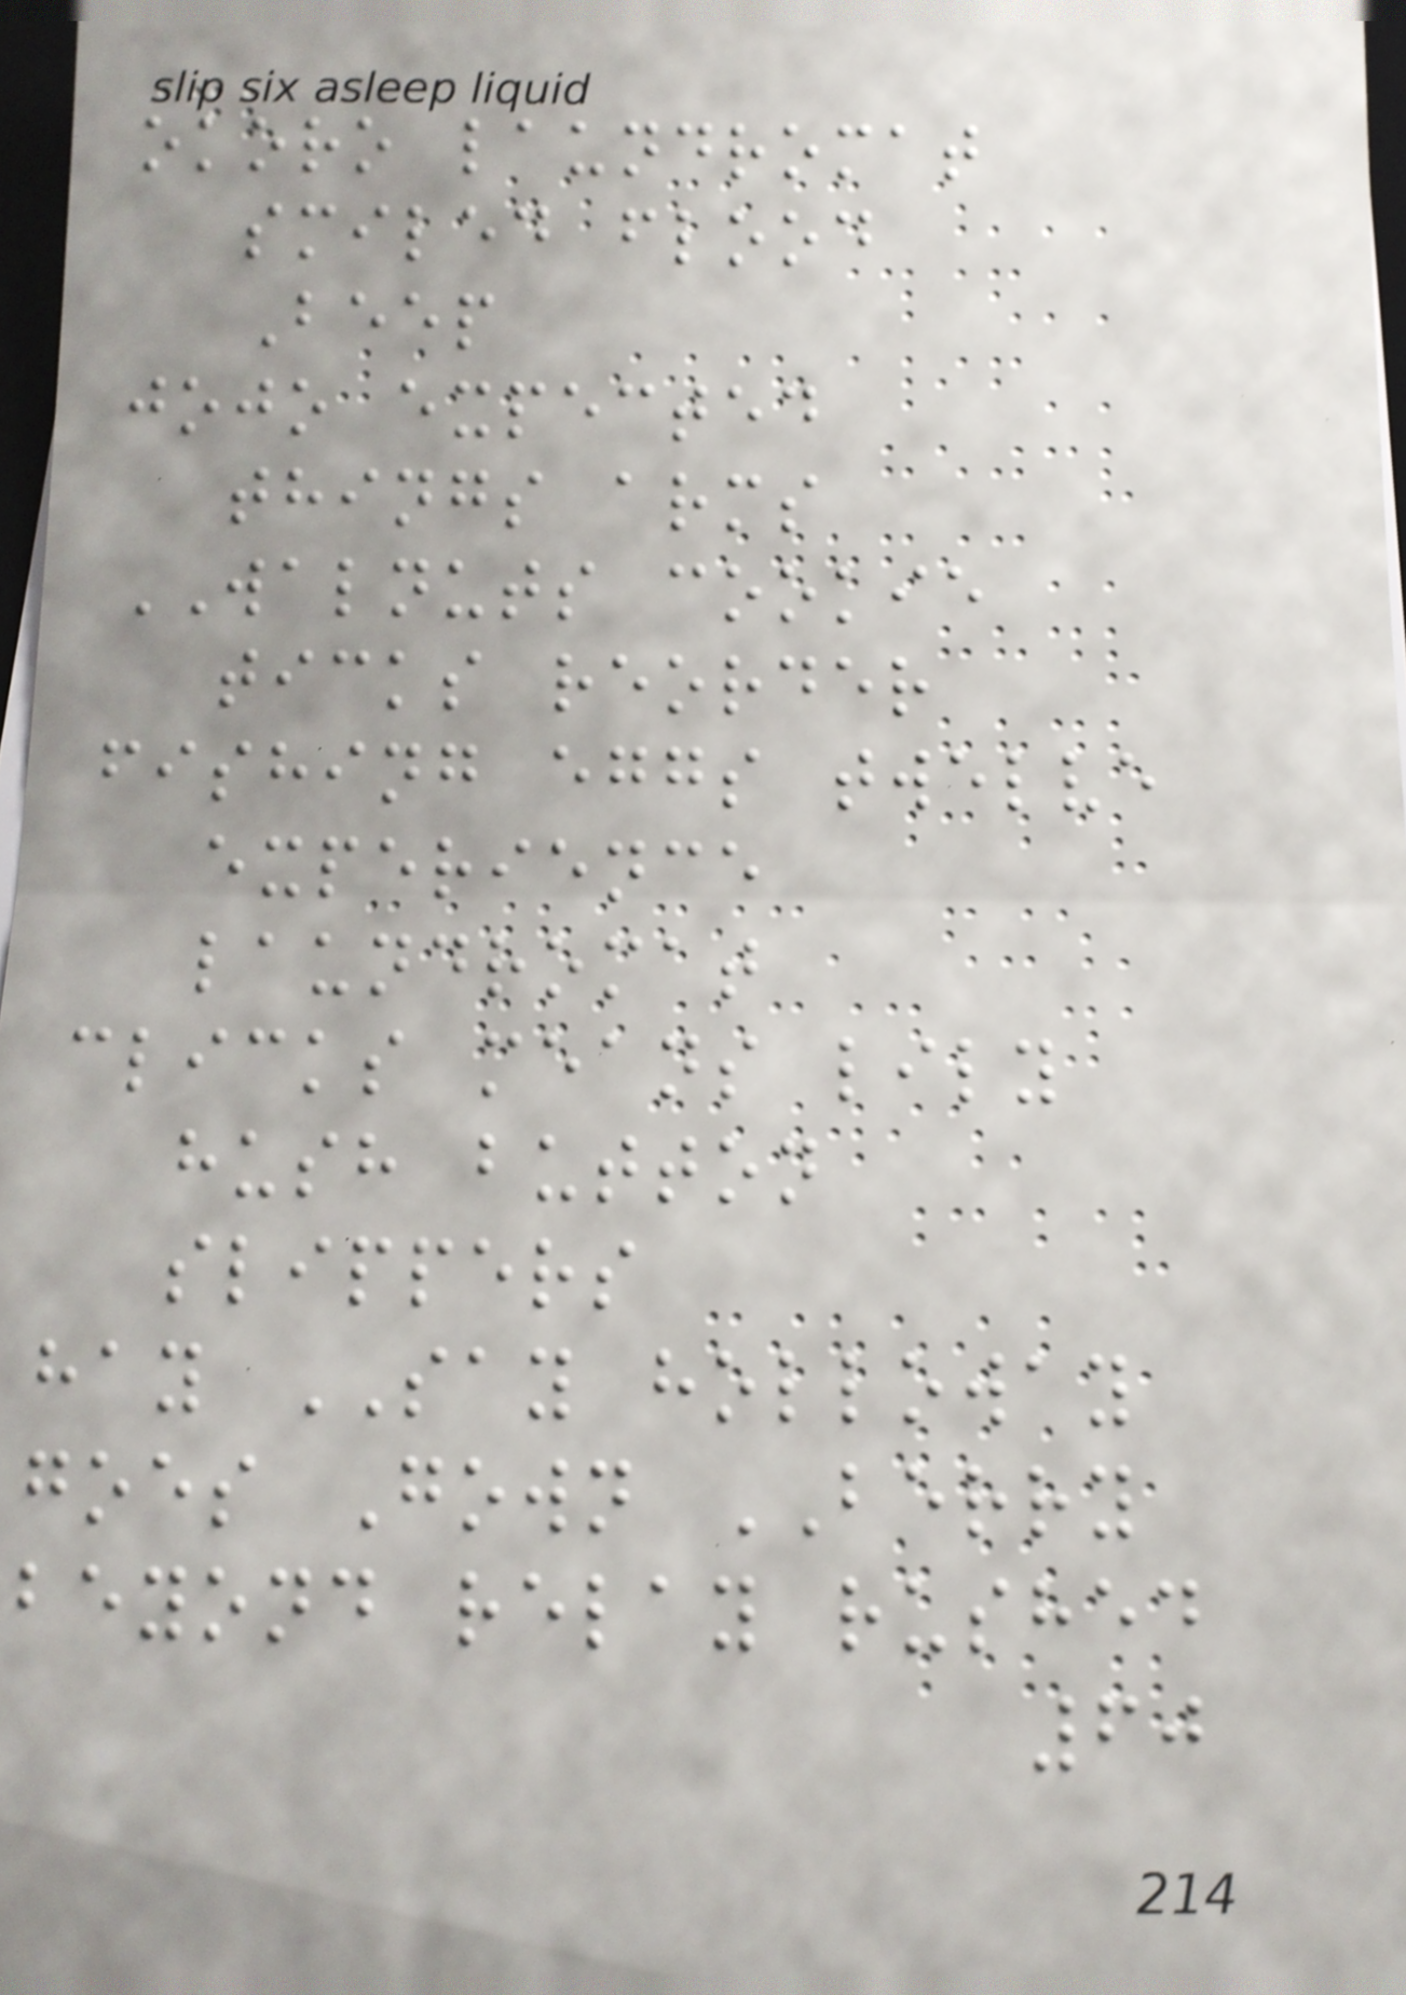okoro laundromat
smiled flood
Beep
jojo expected
things arms
WALNUTS cookie
ticks reorder
fishing eggs twelve
experience
laundromat
clicks means lily
hush button
slippers
hay SAY holloway
goes Gown BERRY
beyond relay rushed
60
